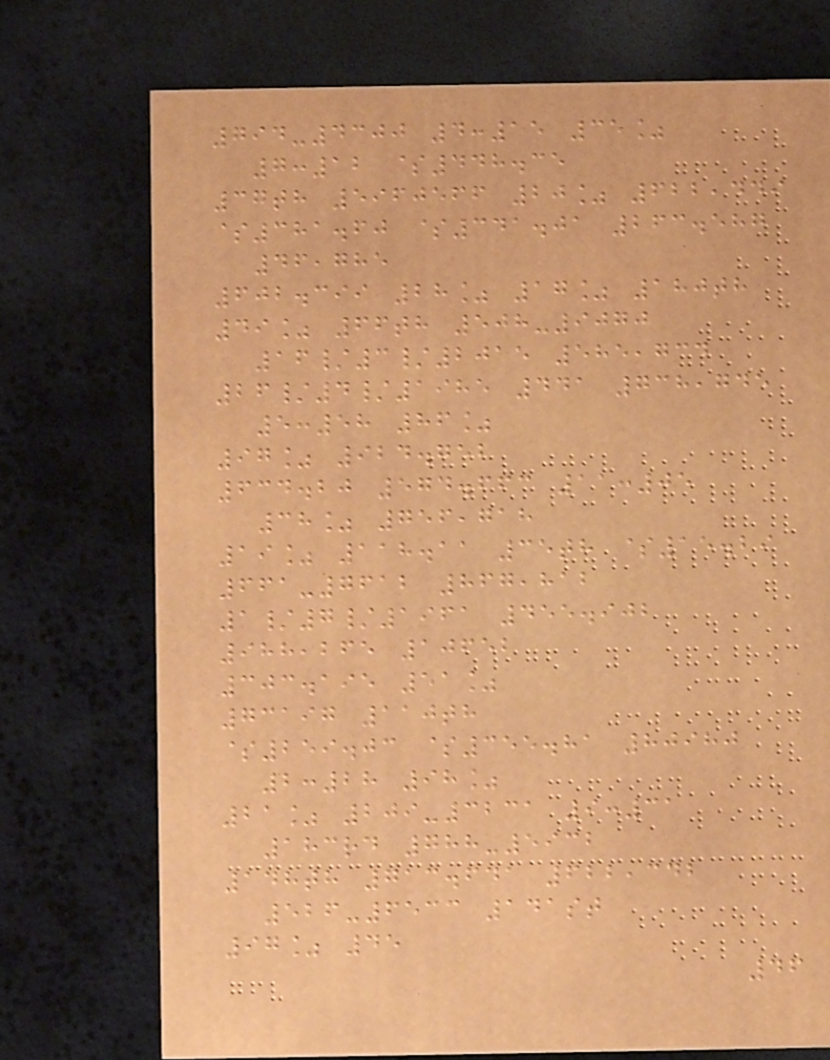794-4300 4:15 35%
7:12 $448.35
37th 5960566 20% 622,449
$381.60 $341.01 263.587
46,785
602.399 28% 17% 180th
49% 66th 508-9070
16/3/2015 585,734
26/4/1985 441 738,745
5:58 86%
97% 924.752
634.20 574.663 11:05
38% 756,718
19% 118.11 35th $15.29
661-7612 867,812
1/7/1961 455.902
988,265 10652
303.195 51%
73197 110th
$259.03 $355.81 80980
2:28 98%
21% 209-3231 9:31
183rd 788-5932
148th 713.641 622,342
526-6533 141st
97% 45
46
